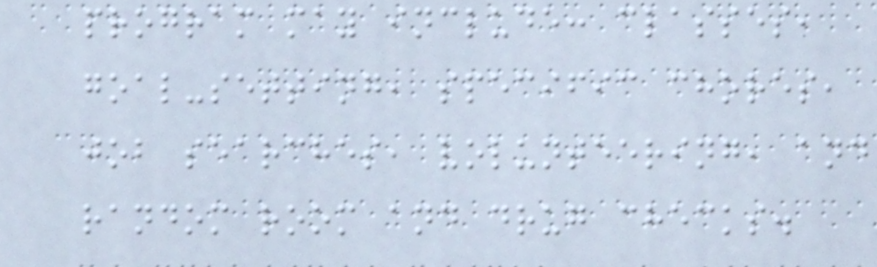program may include: classes,
goal-setting, specific chores,
job searches, volunteering, and
random room and drug checks.
